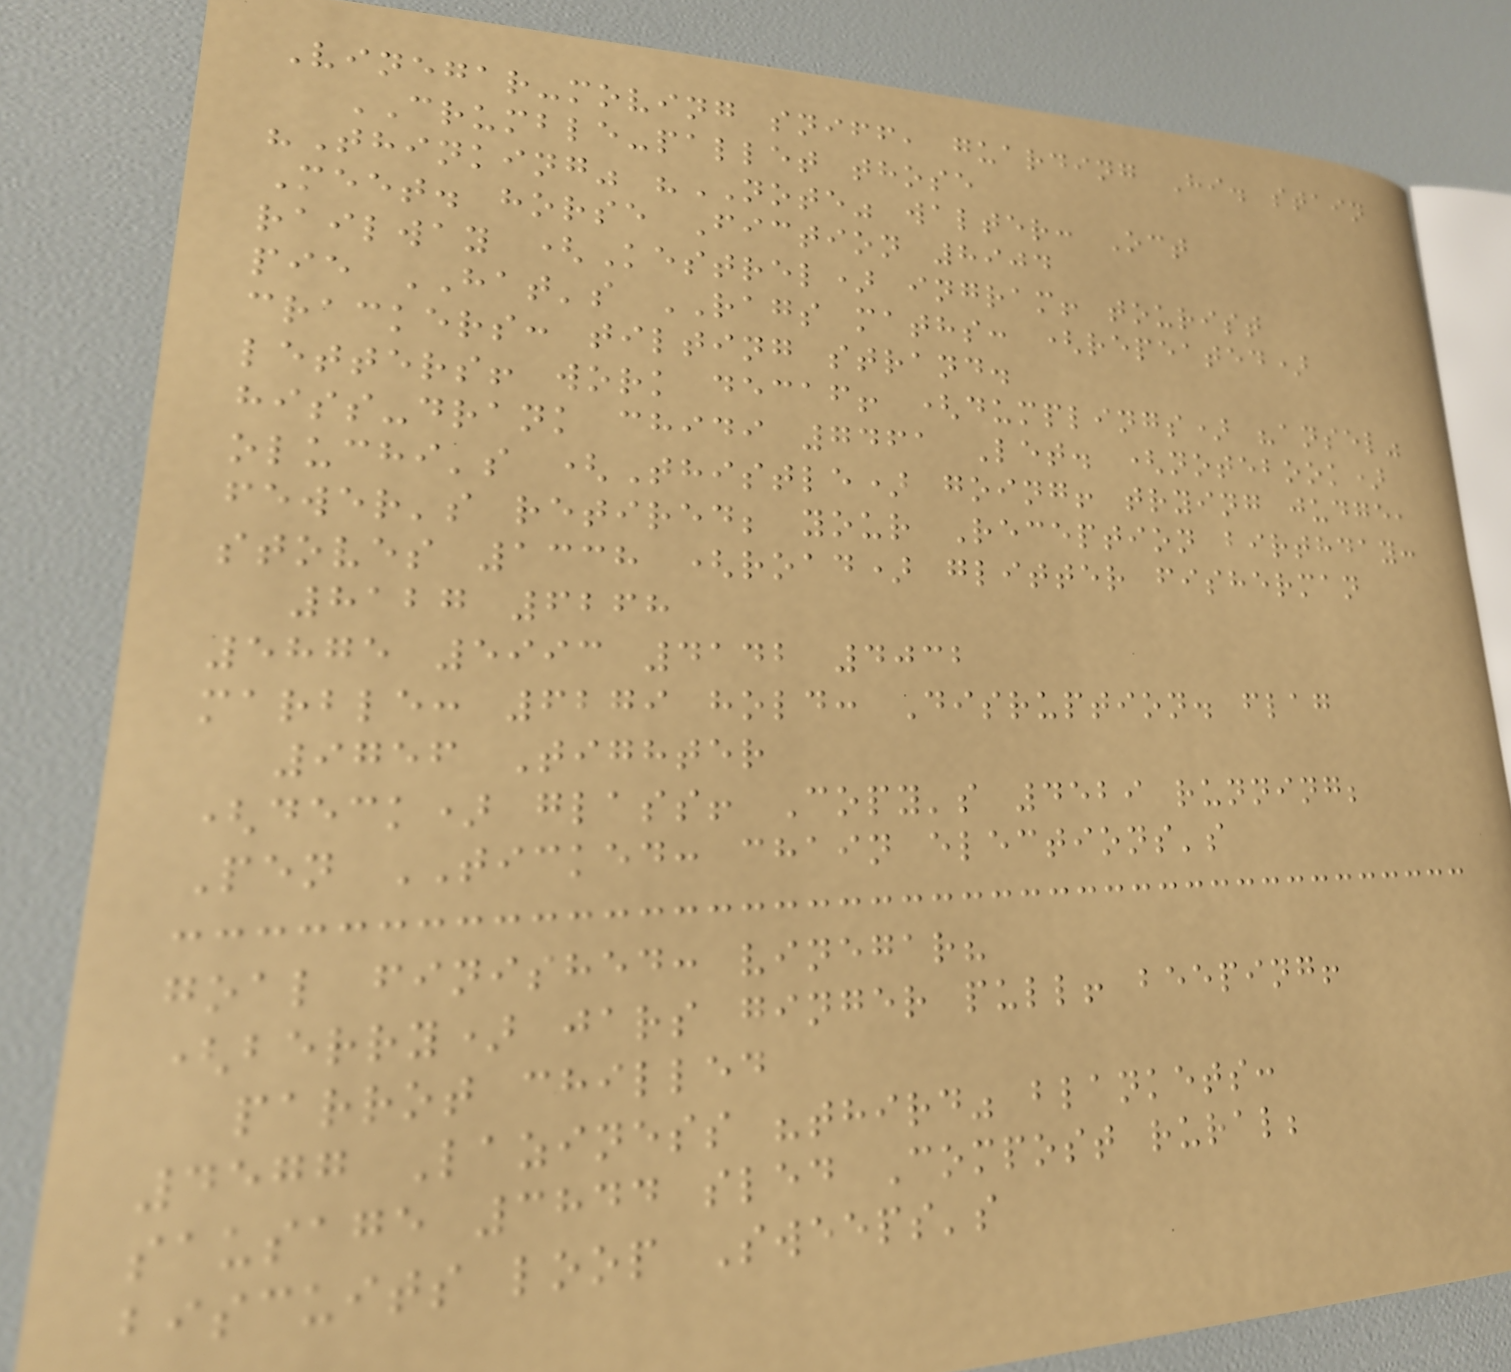Vinegar-moving sniff, guarding Hi. stain
CRUMBLE-pallet those
"Thinking" "NOTE" walter: Oct
Meet. horse Fiction 8904
railway (Kestrel) ingram! tourist
pie HAT's RAGS maths: (repeated)
crackers: tilting strand.
letters! work decaf! (dumplings) "ansel"
hiss-drank chidi 7461 Let. (notebook)
oluchi's (Thistle) going! trying judge,
fewer's retired; your Reception birthday:
stoves 1338 (road) glitter fisherman
8127 6268
5875 5993 4142 4032
marble: 6279 hold: Disruption. flag
9756 Tighter
(deck) glass! Copy's 4529 running;
Pen TICKED: chain elections's
goal finished: vinegar?
(berry) jars ginger pull! beeping!
parrot chilled
4577 Laziness "third" blankets:
sausage 3844 sled Compost rural;
biscuits loop Sweeps's
